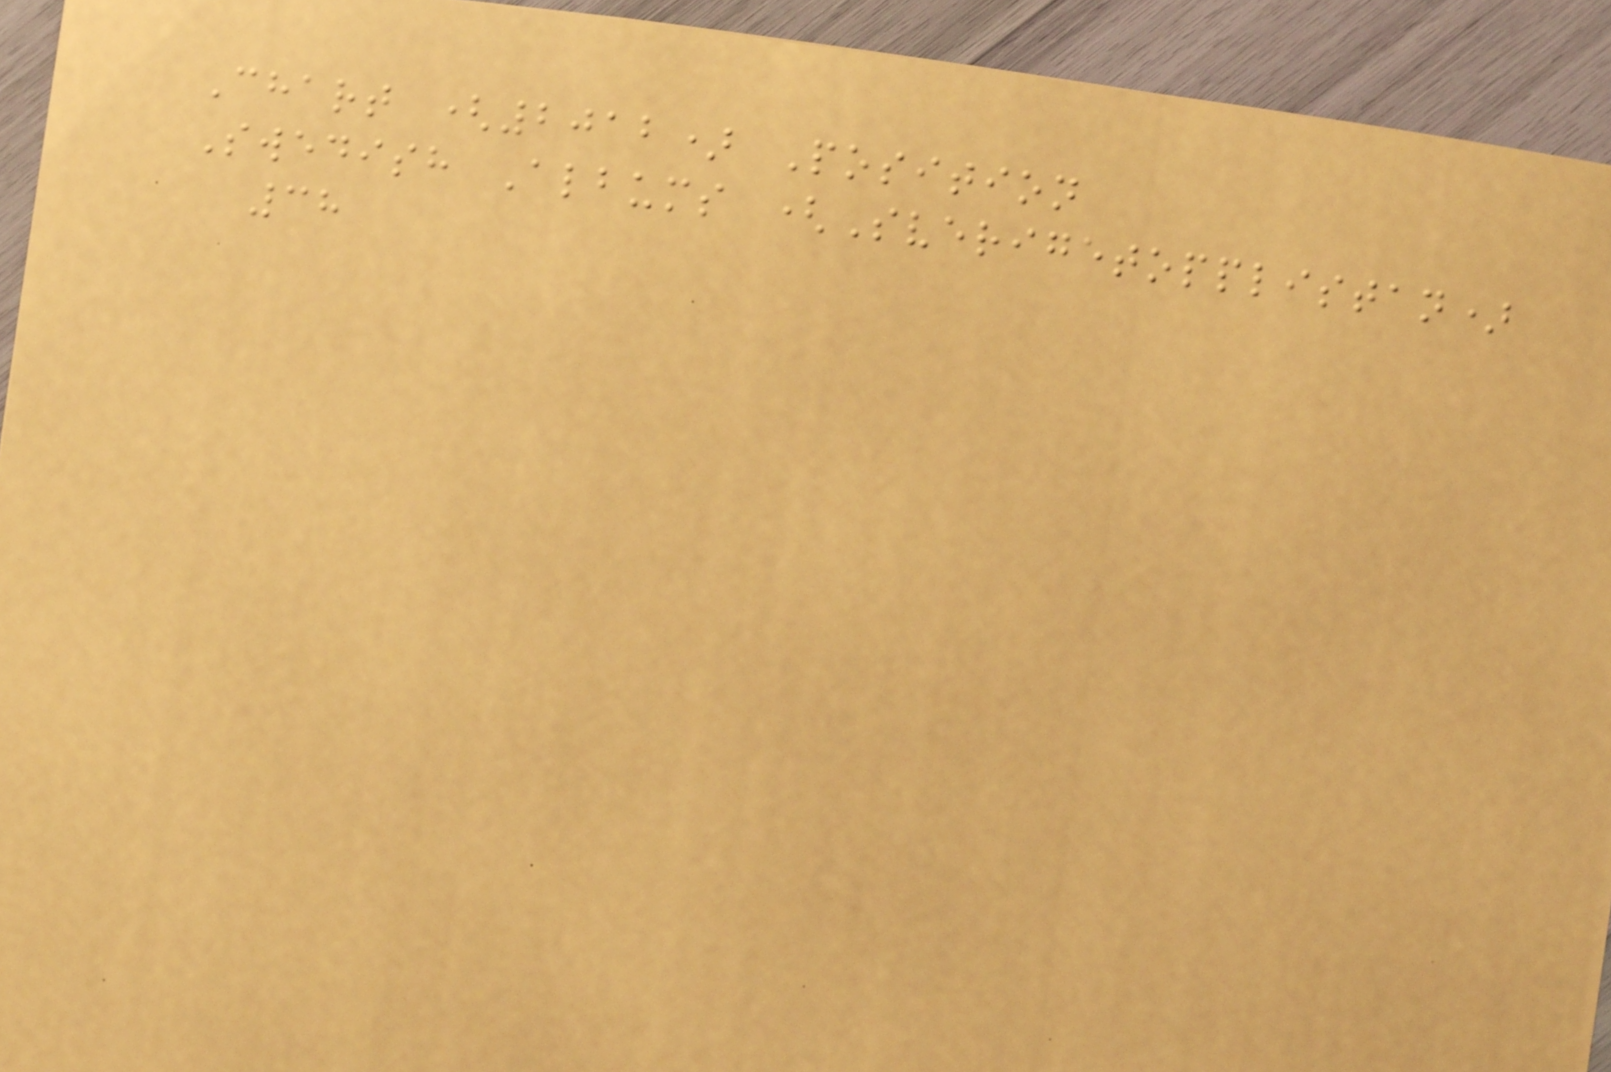Chart (2012) Position
Swedish Albums (Sverigetopplistan)
38
